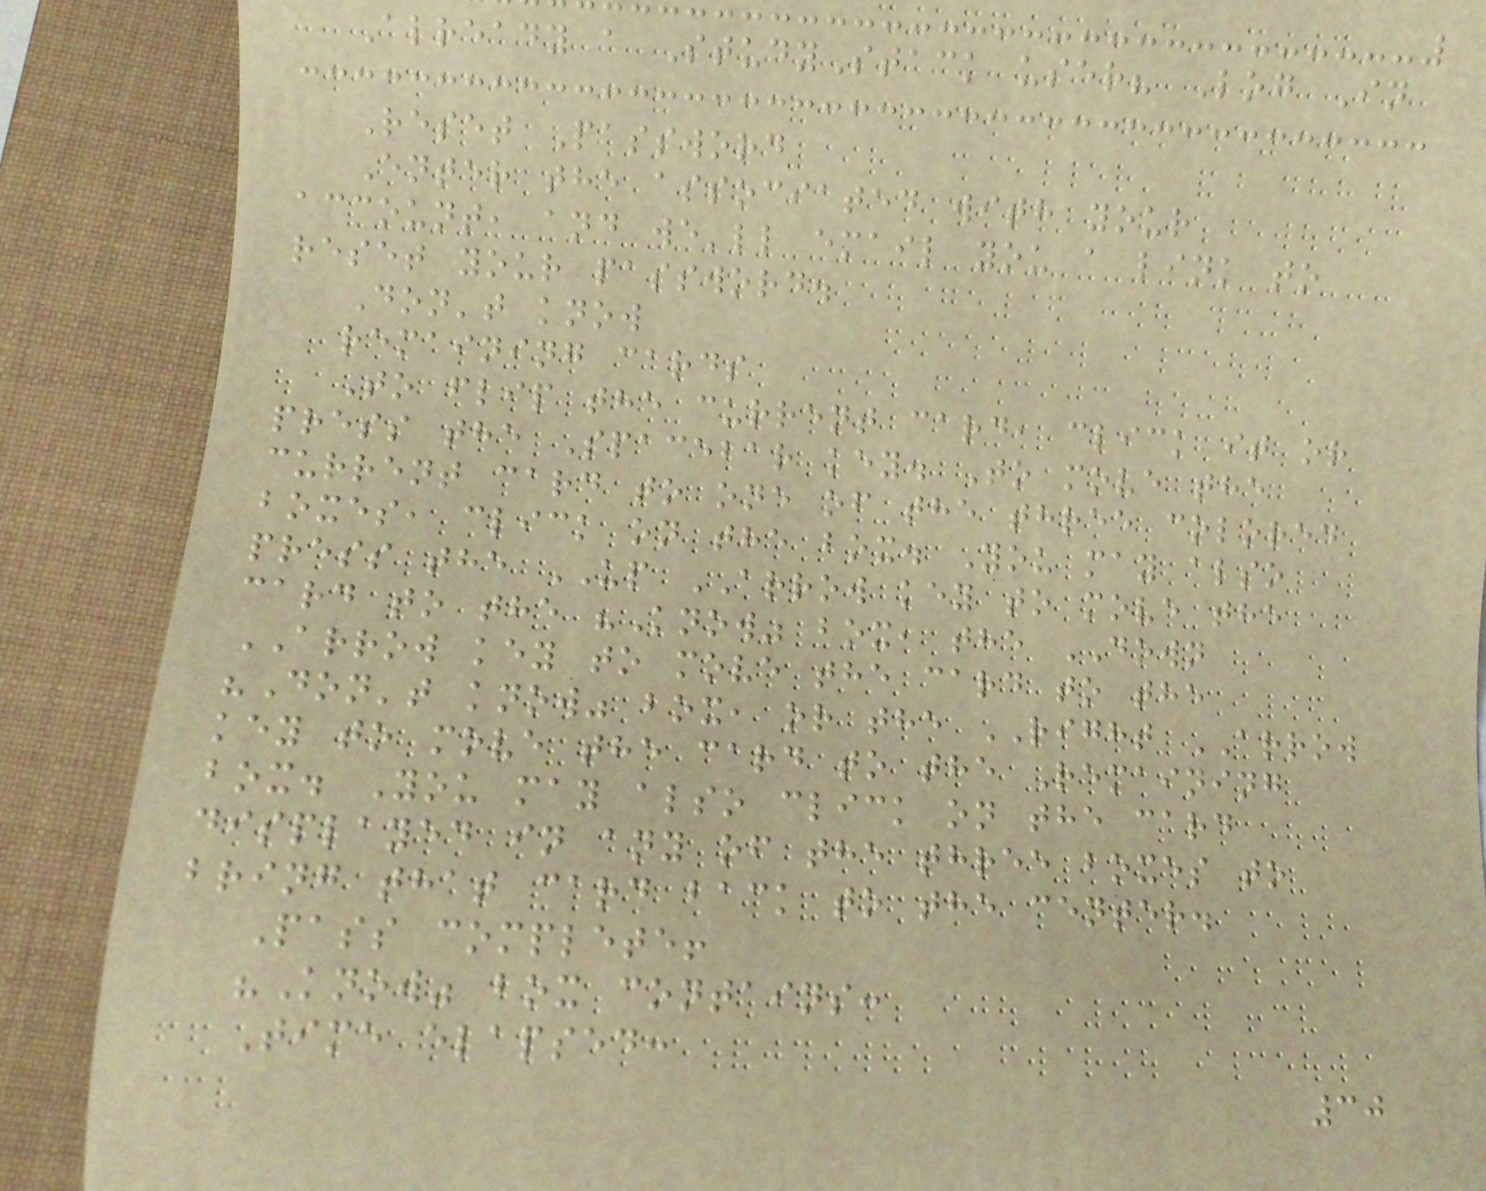Already a StudyStack user? Log In
Reset Password
Enter the associated with your
account, and we'll email you a link to
reset your password.
Don't know
remaining cards
To flip the current card, click it or
press the Spacebar key. To move the
current card to one of the three colored
boxes, click on the box. You may also
press the UP ARROW key to move the
card to the "Know" box, the DOWN
ARROW key to move the card to the
"Don't know" box, or the RIGHT ARROW
key to move the card to the Remaining
box. You may also click on the card
displayed in any of the three boxes to
bring that card back to the center.
Pass complete!
"Know" box contains:
Time elapsed:
30
